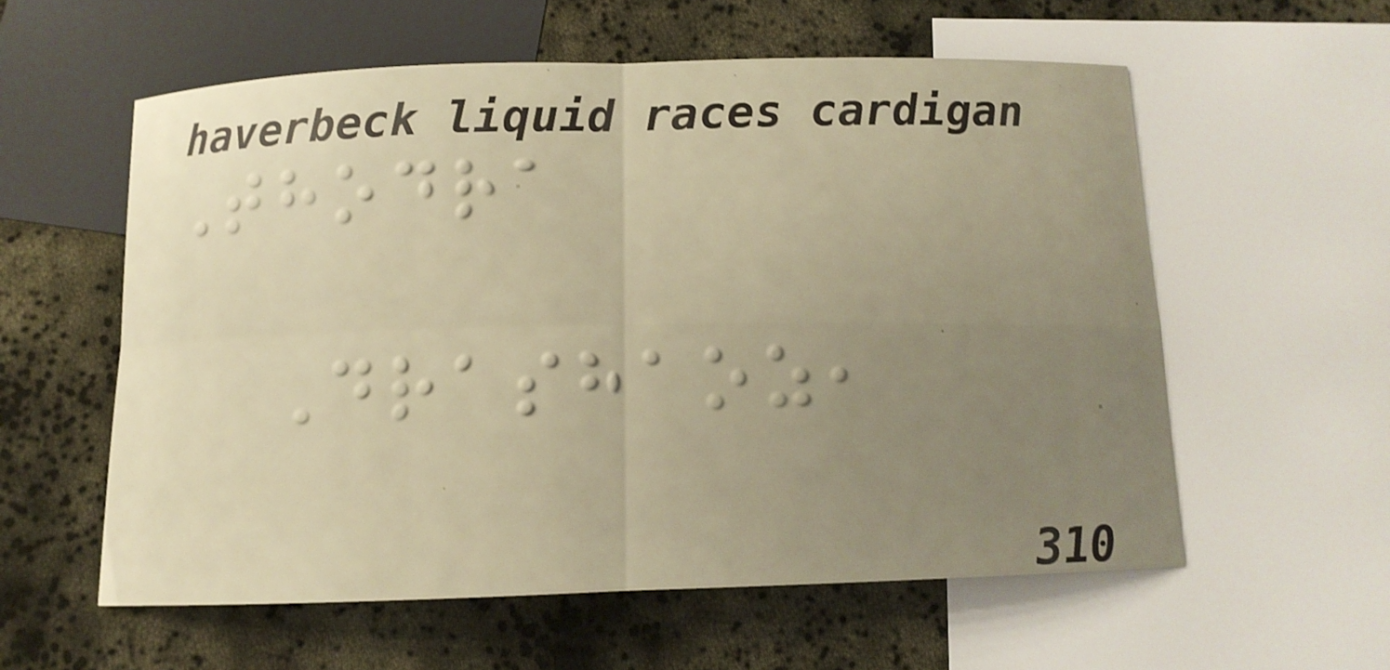Thodra
Drashaoz,
